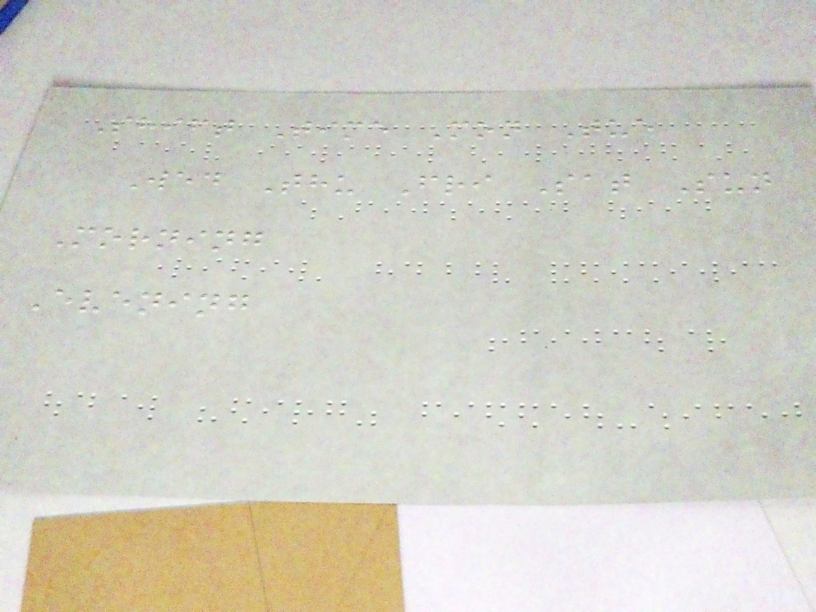Shift Time Mon Tue
Wed Thu Fri Sat Sun
Morning
Evening
